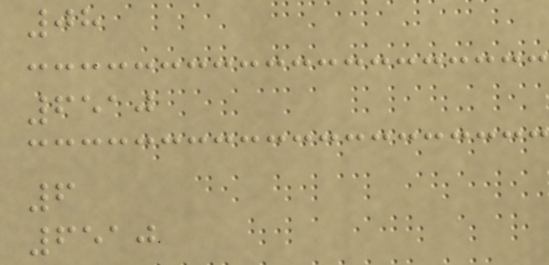08
6510
6
6510
